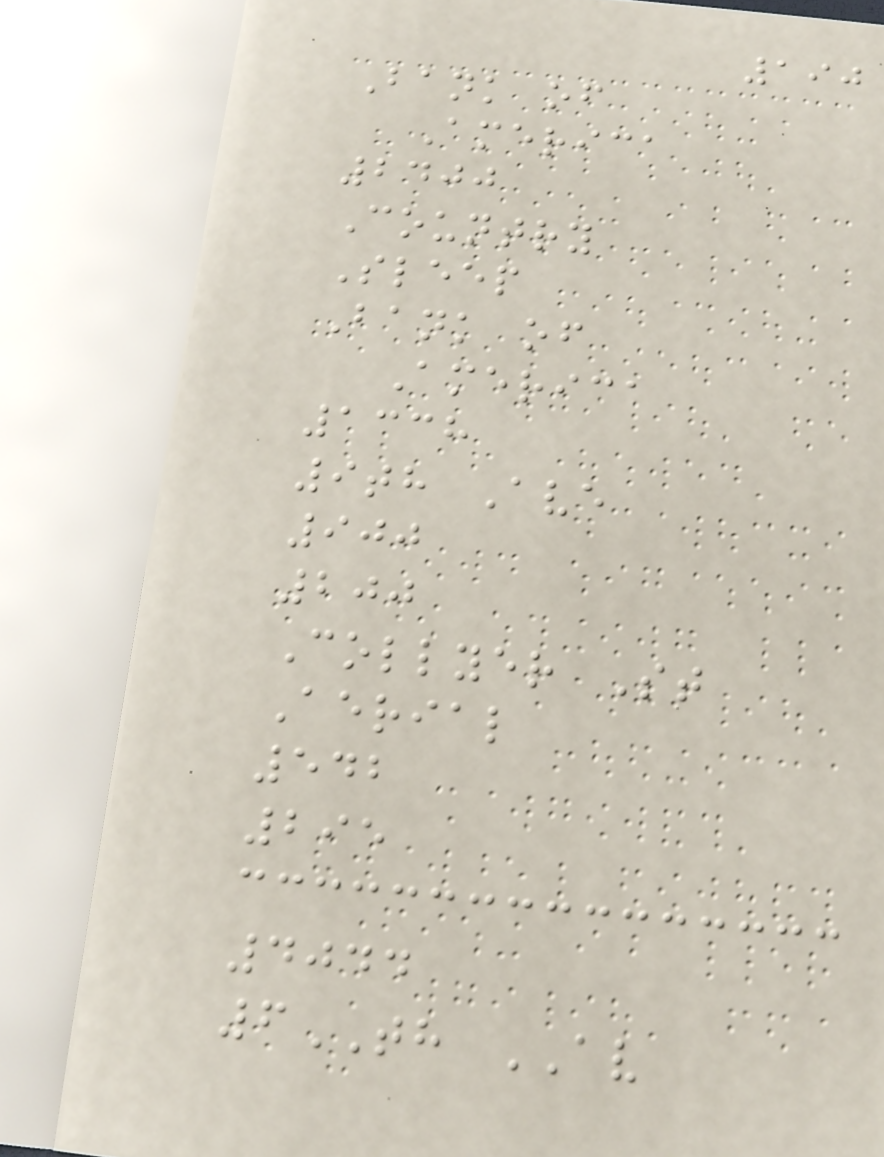190
Bank of
America
2400
Country
Sleep
Bank of
America
1338
9th Ave
900
200
Collyer St
Aerial
542
295
4044
6TH AV
